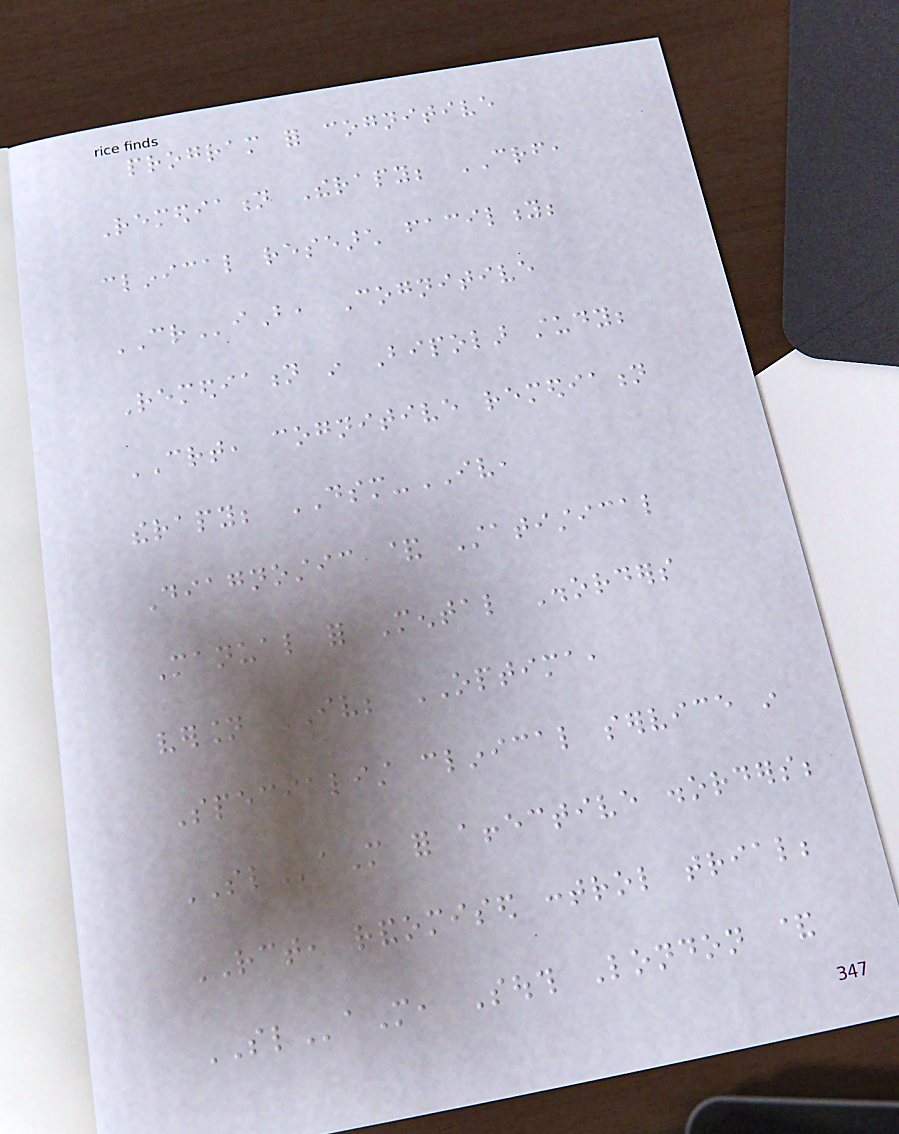program for cognitive
Remediation Therapy; CRF,
clinical research facility;
CRiB, Cognitive
Remediation in Bipolar study;
CRT, cognitive remediation
therapy; DSM-IV,
Diagnostic & Statistical
Manual for Mental Disorders
version IV; OPTIMA,
Specialist clinical service in
SLaM for affective disorders;
RCT, randomised control trial;
SLaM, South London &
